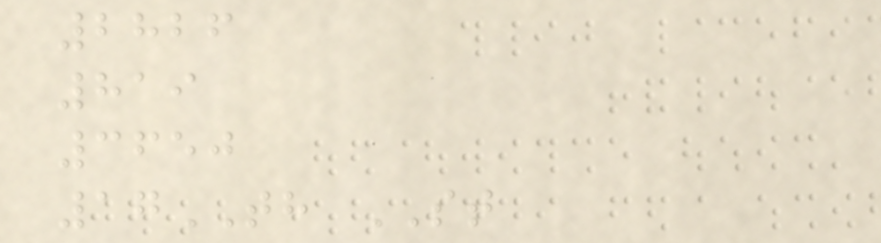2826
819
3650
17TH ST
